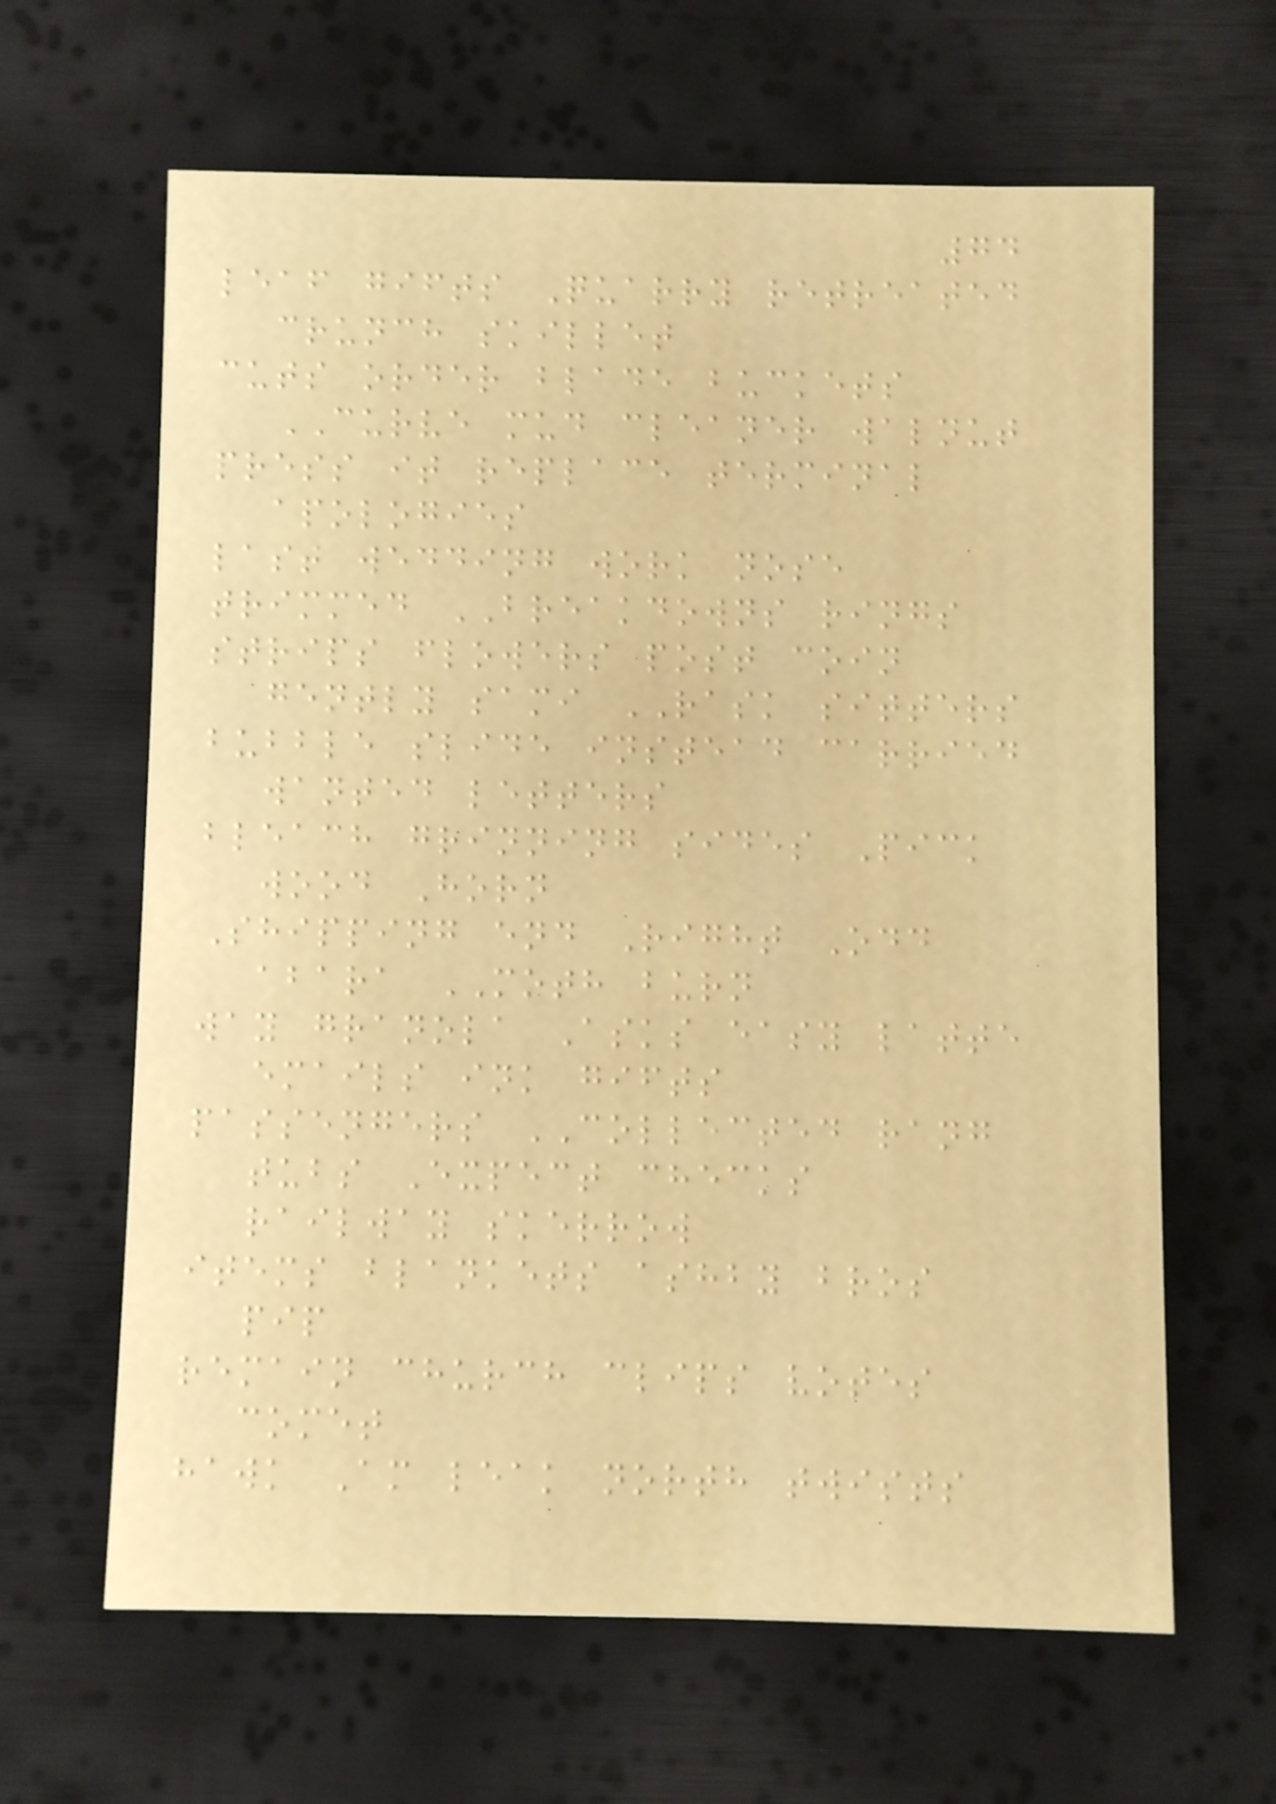74
leaf gifts Quarry retreated
crunch skillet
cuts order blade buckets
CURVE mud cleaner walnut
press it replace terminal
apologies
last wedding work nose
trimmed BREAKDOWNS rings
strips flowers post coin
gently sami RASK sitters
bubble slide instead carried
wanted letters
bleach grinning sides Pick
wood Horn
Shipping end Right Odd
abara MOTH burn
way granola Asks easy latte
emails ink gifts
passengers COLLECTED rang
tubs Expect checks
railway skerrow
items blankets ashby bros
pip
remain church clips votes
comet
hawk Am leak north twists
